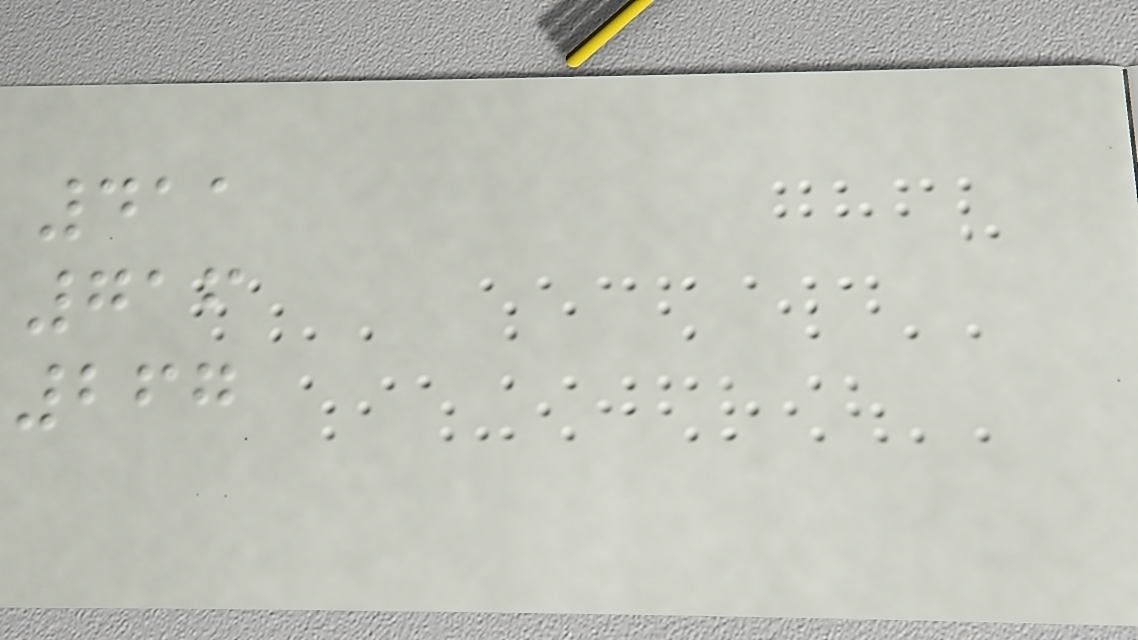411
716
267
